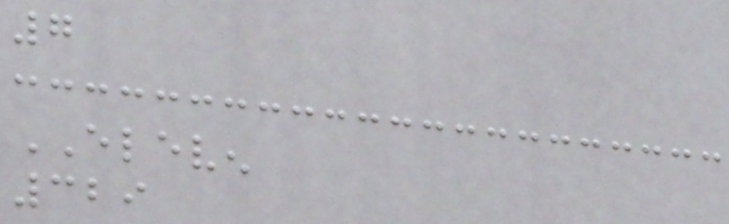7
ELEVEN
329
